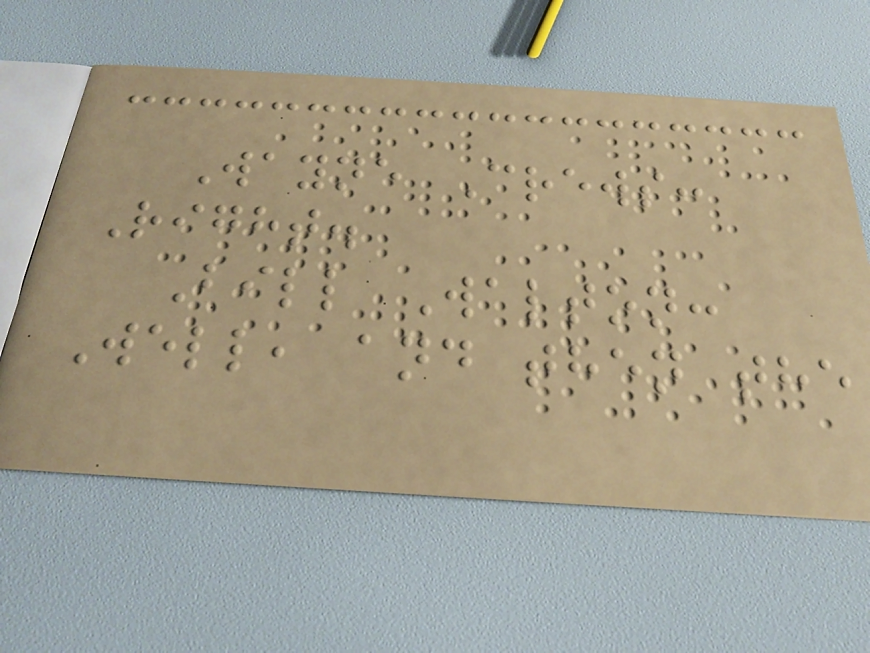Wayne Crews:
Right.
Bill Walton:
Well, and then the
